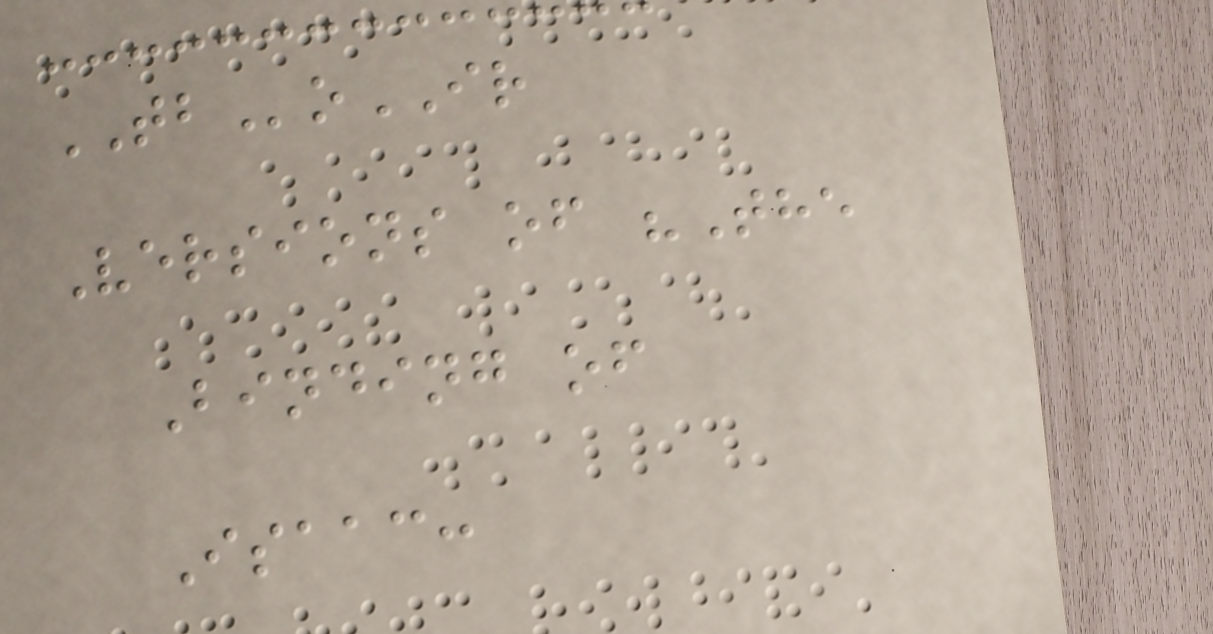TBoIR
Versions of "The
Binding of
Isaac:
